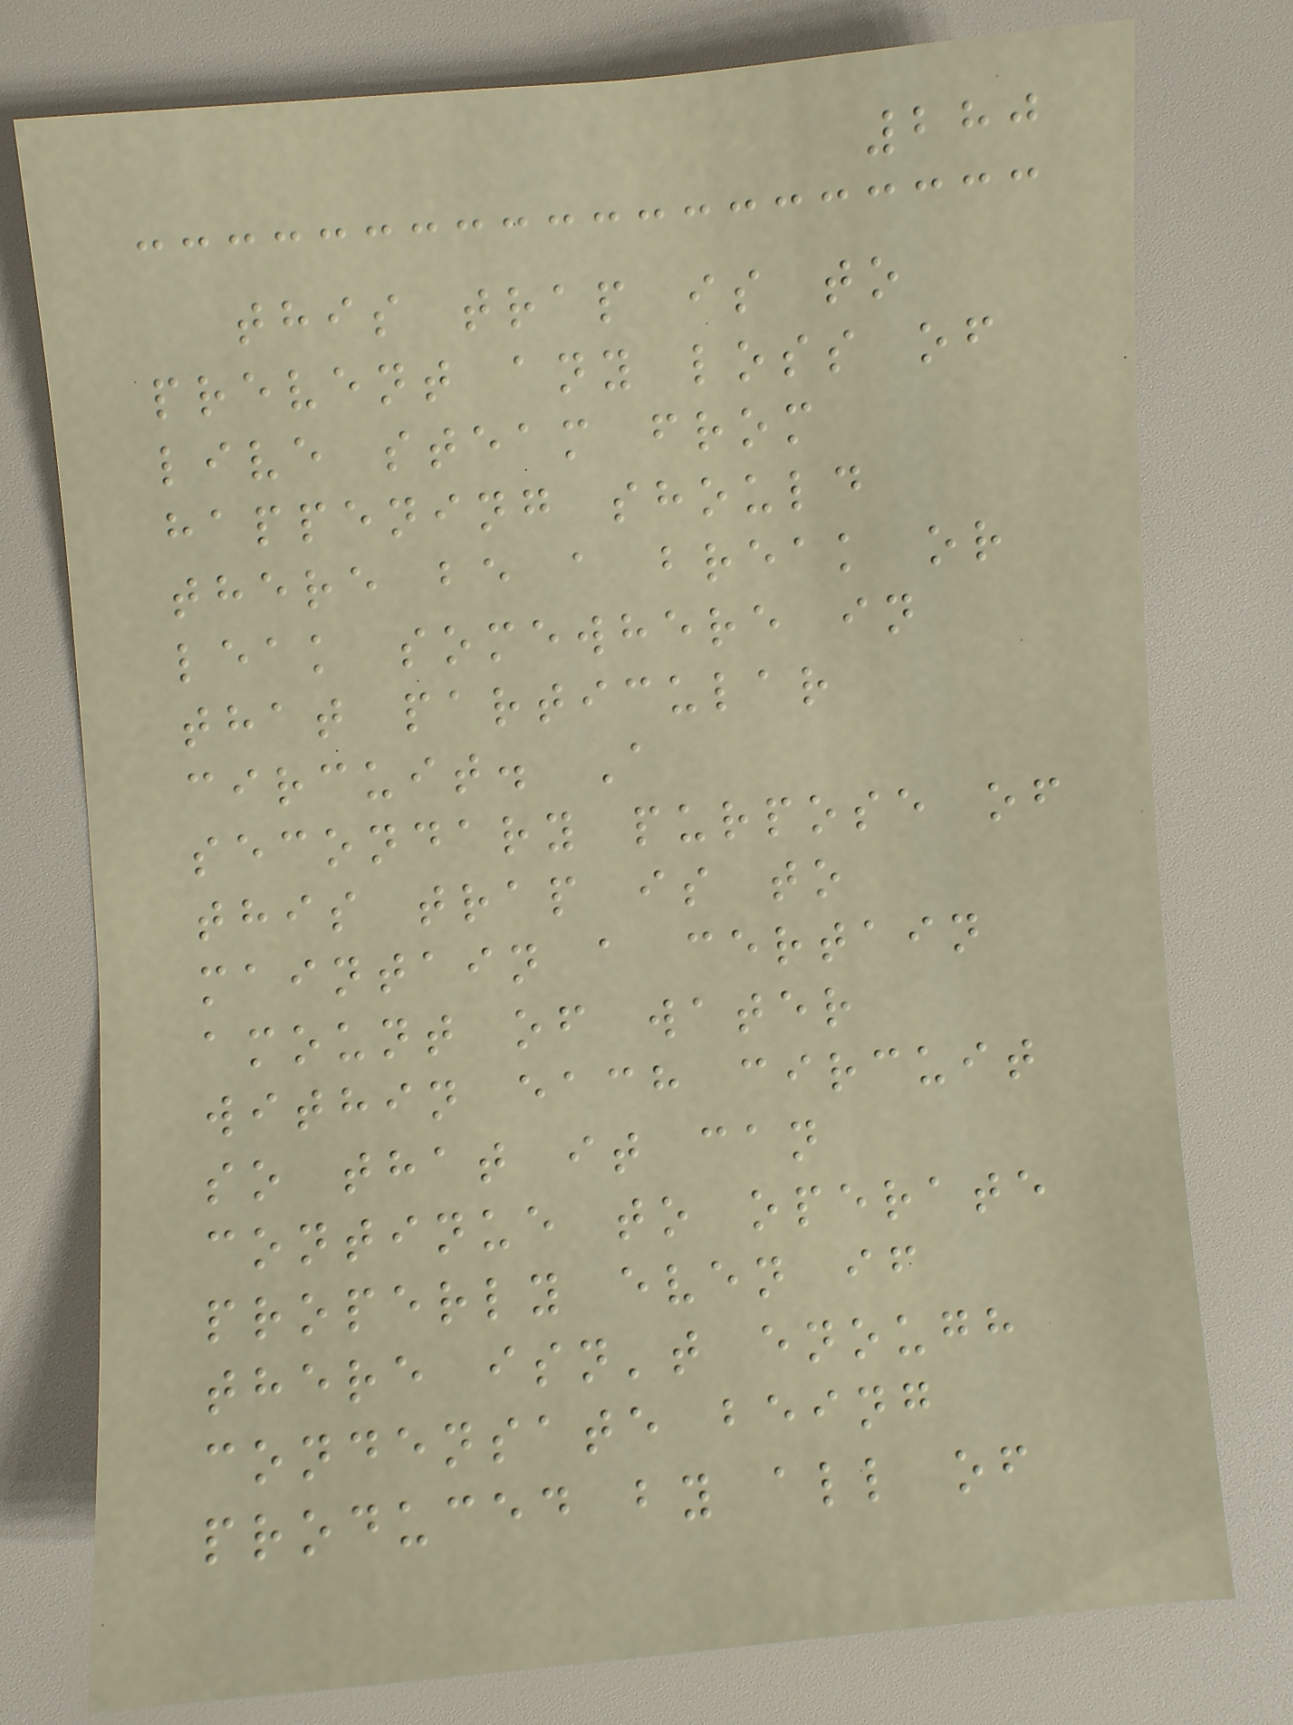280
this trap is to
prevent any loss of
live steam from
happening should
there be a break or
leak somewhere in
that particular
circuit. A
secondary purpose of
this trap is to
maintain a certain
amount of water
within each circuit
so that it can
continue to operate
properly even if
there isn't enough
condensate being
produced by all of
